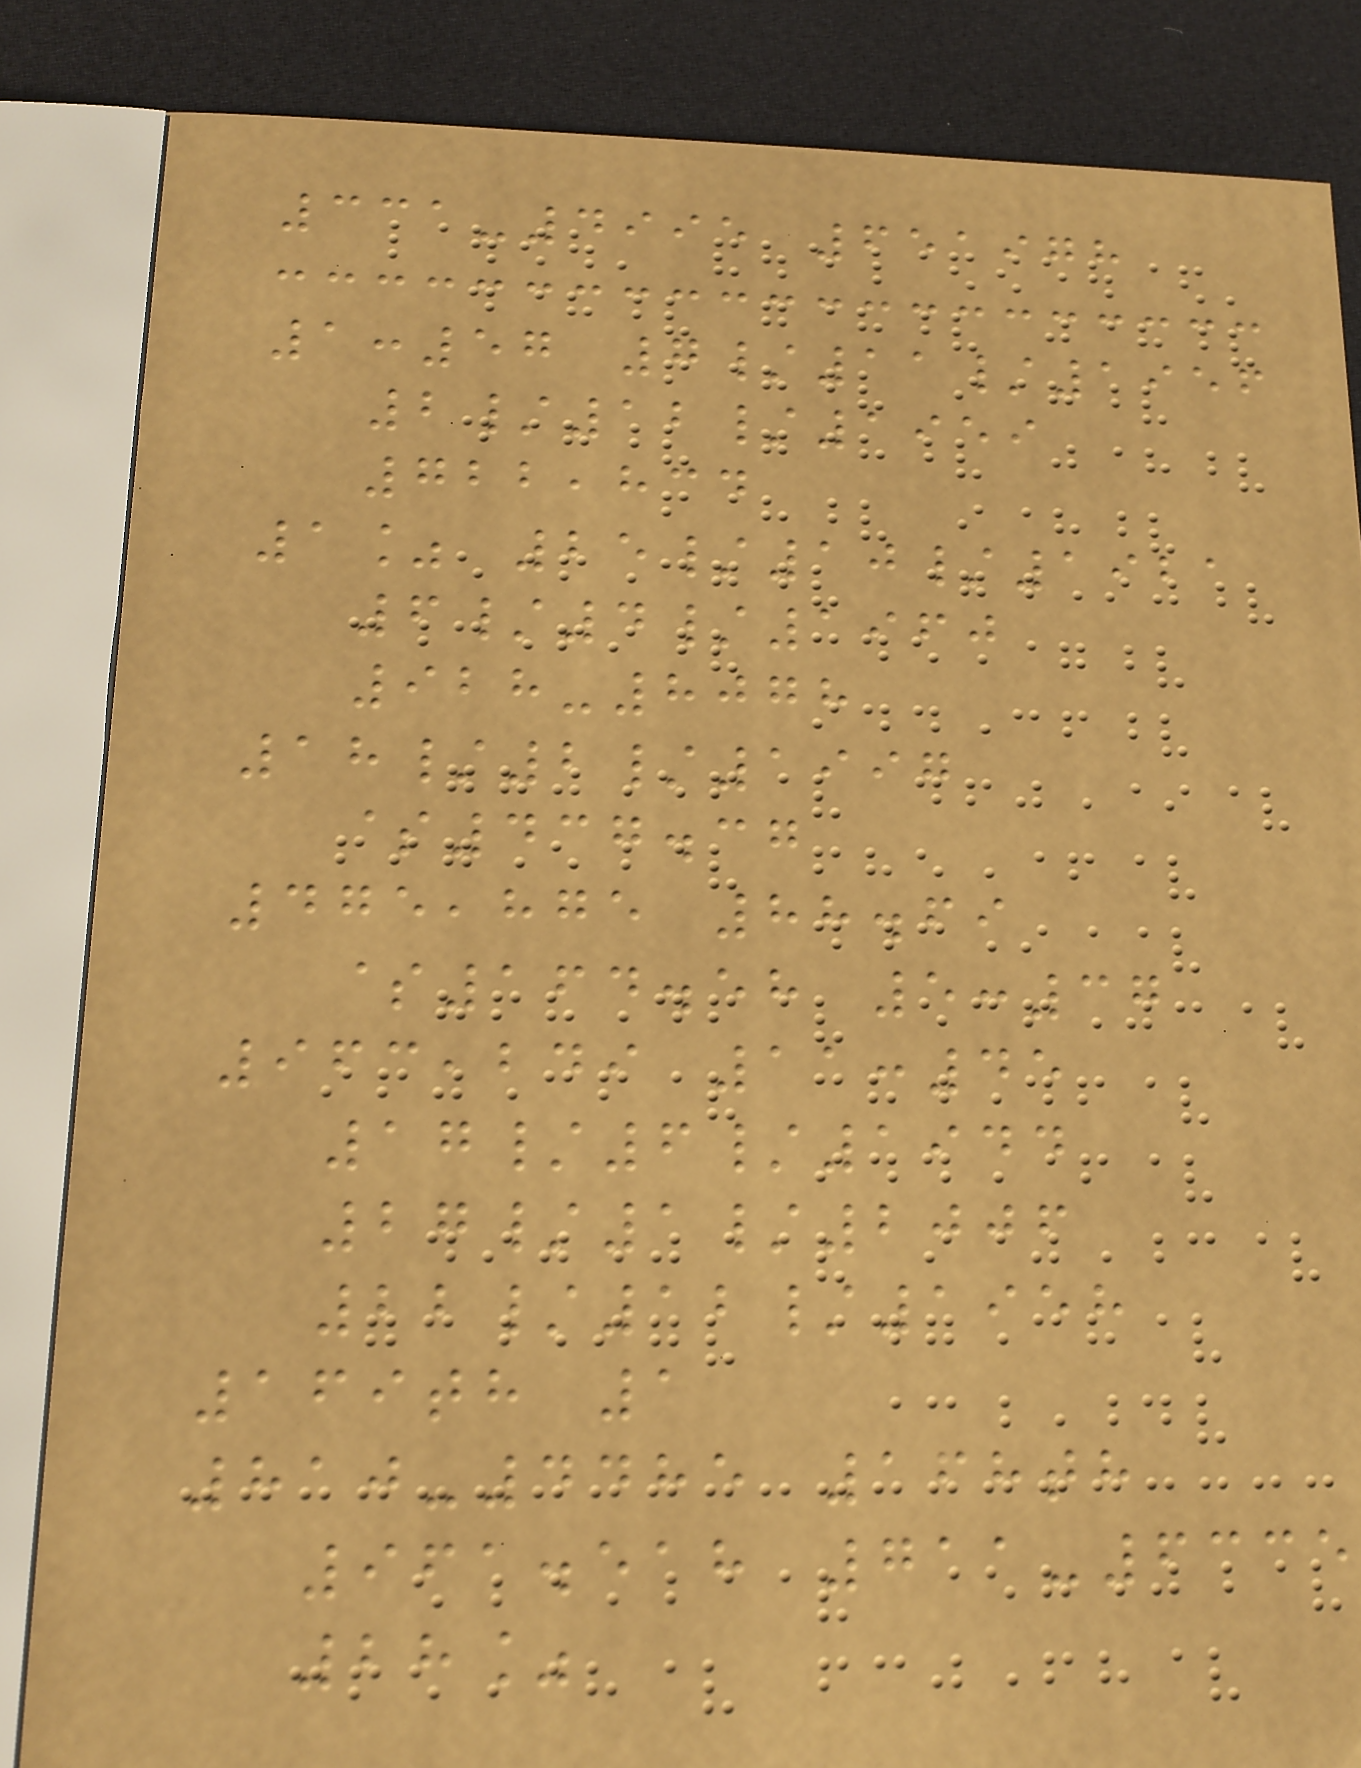331-4995 651978
1:57 7/11/1956
2/12/1959
722,834
1% 25/10/1921
6/4/1960
928-8078
18/2/1997
$437.37
475,875 88.69
$164.58 5:37
963,249 11:45
17/6/1944
27/1/2006
22/12/1958
169th 1
810-4485 168th
961.518 711-6335
28%
